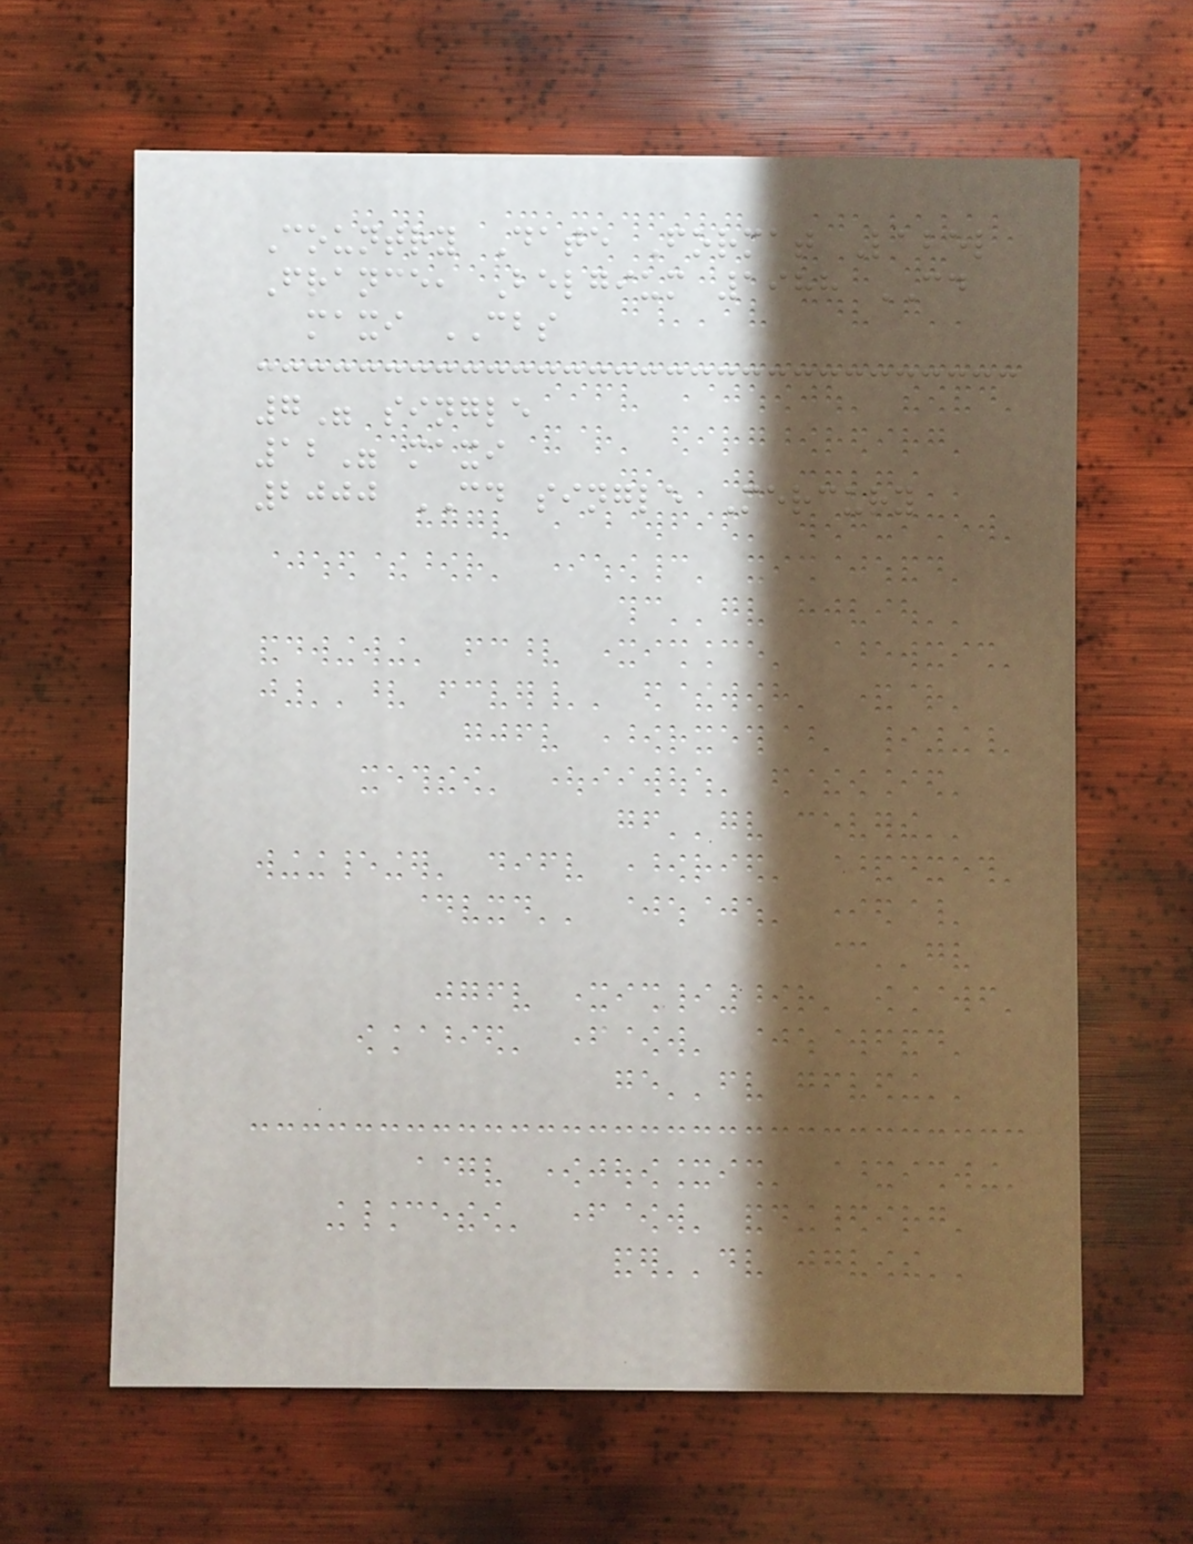Country Date Format Label
France, Belgium 1988 CD
maxi CBS
7" single
12" maxi
2000 CD single Mercury
